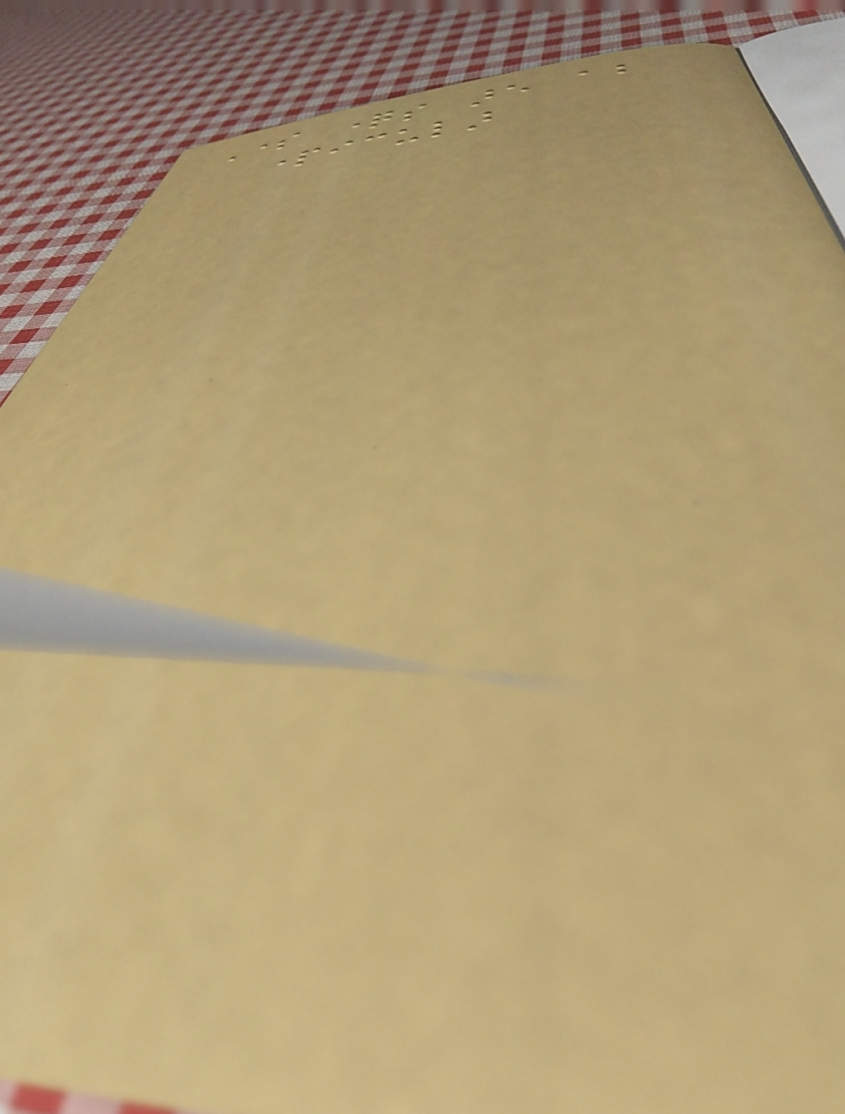Some questions are about
particular
